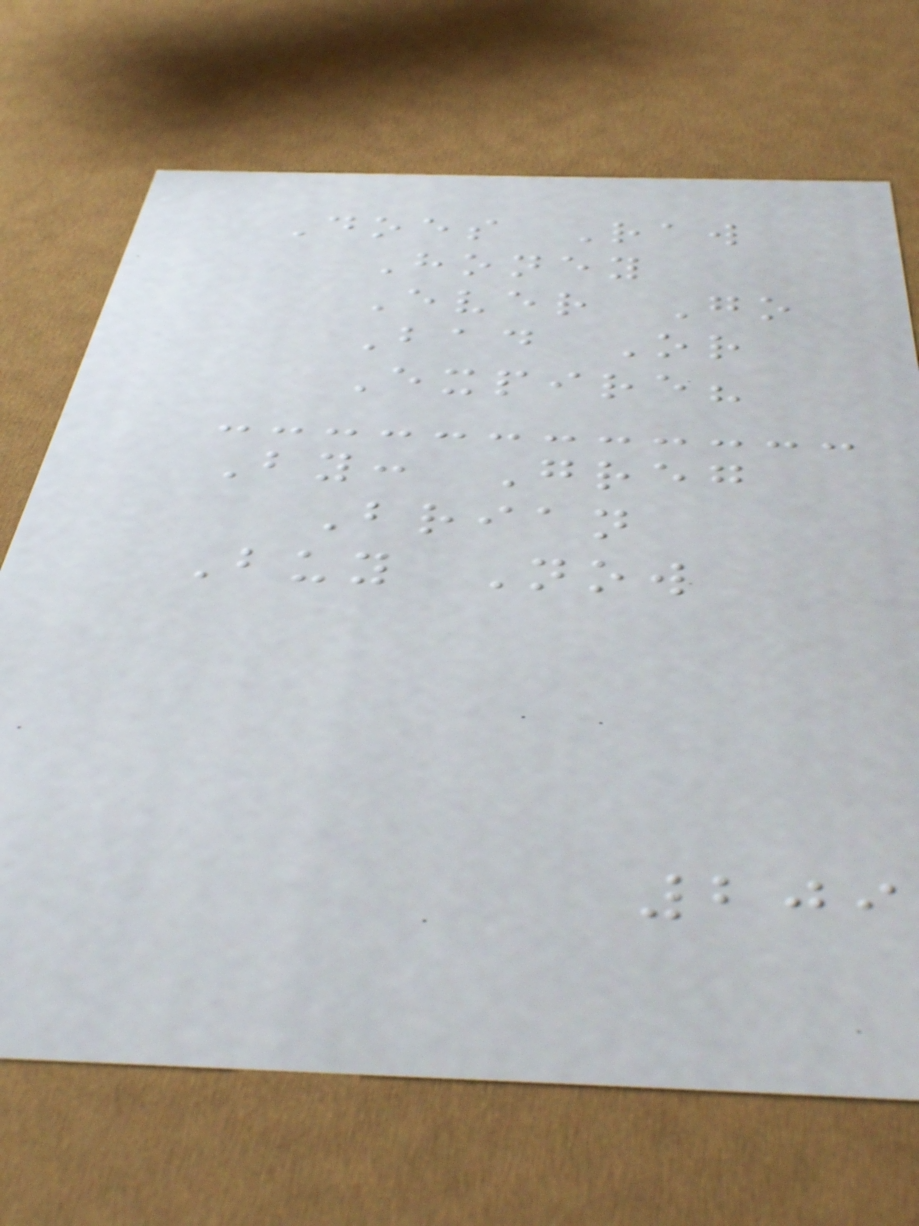Does Raw
Honey
Ever Go
Bad Or
Expire?
By: Greg
Brian
Buy Now
209
